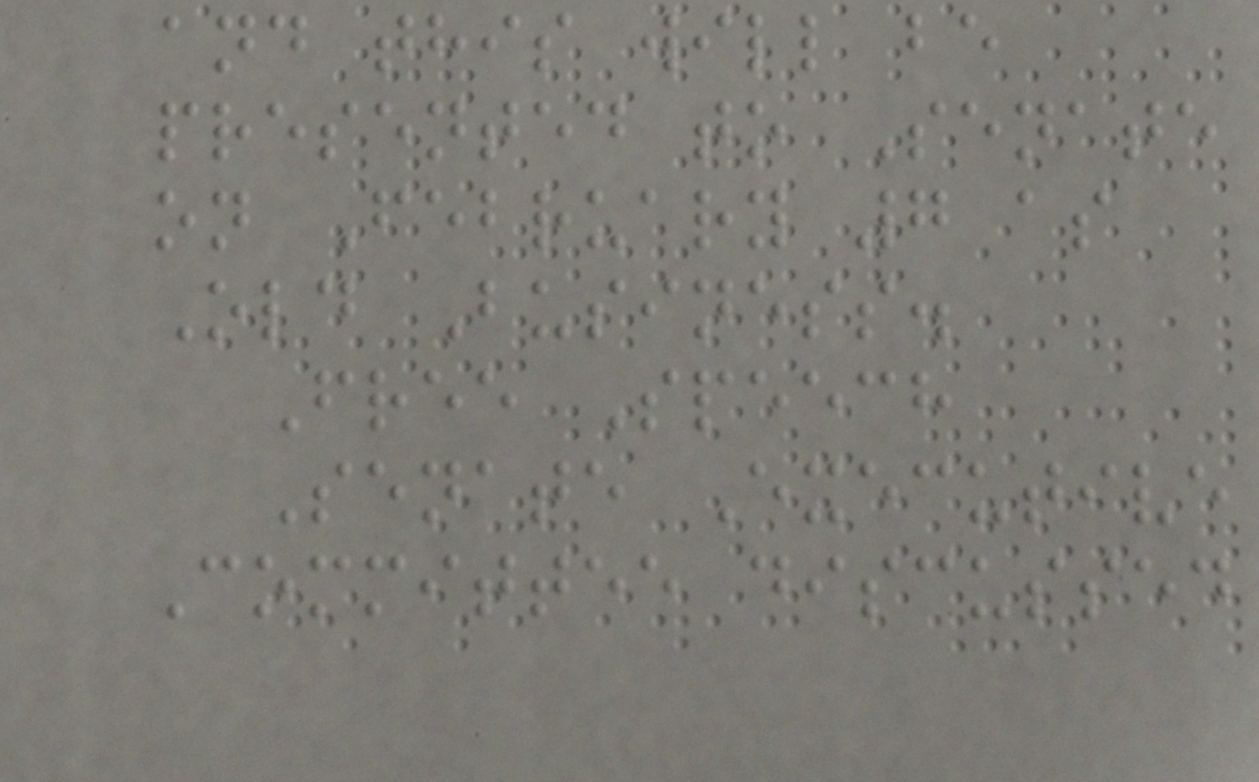and this will be
presented to Senate
on February 7 as
Old Business.
Free Speech
Senate Executive
Committee discussed
